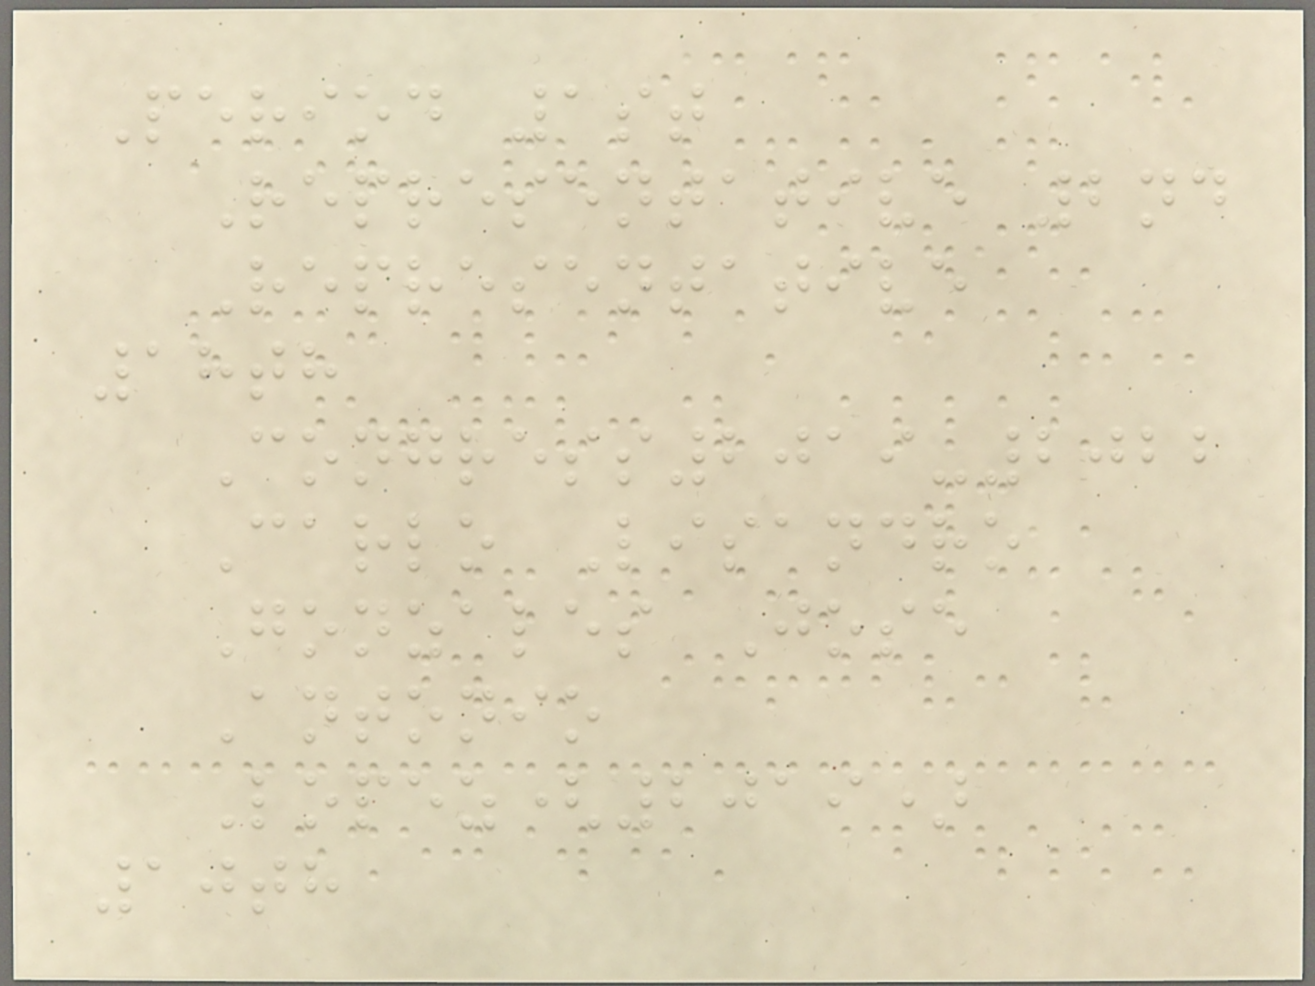Period 1st
Representative 2nd
Representative
18th
Congress2019-2022
Carlo Lisandro
Gonzales Jose
Antonio
Lopez(2019)
10th
